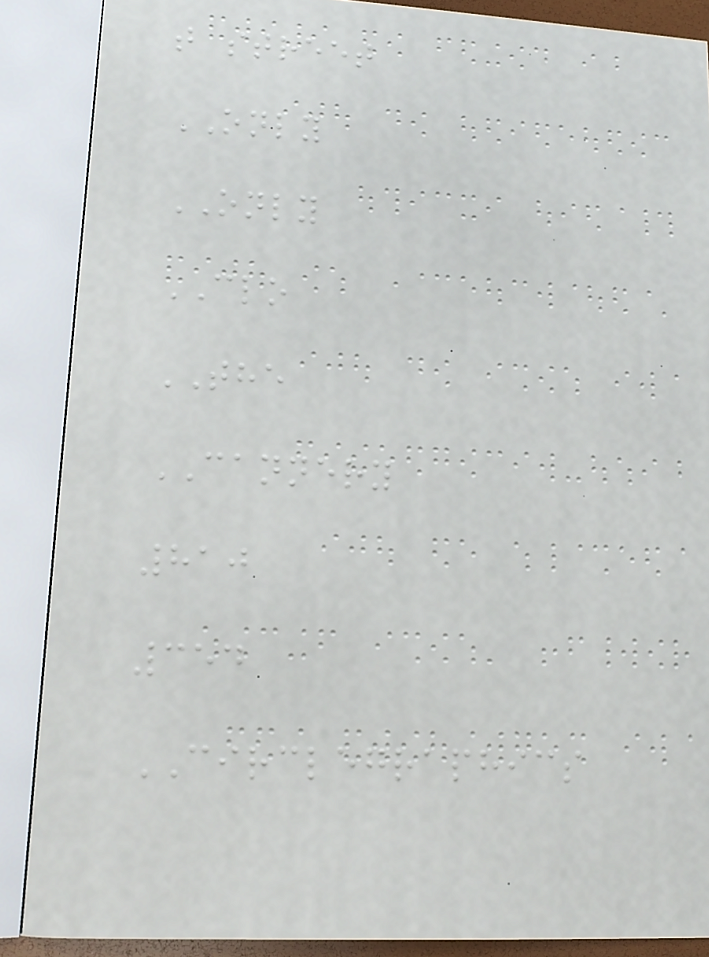t street
ONLY
ONLY
CLO
THE
CANNERY
810
354
CIRCLEGRAPHICS
